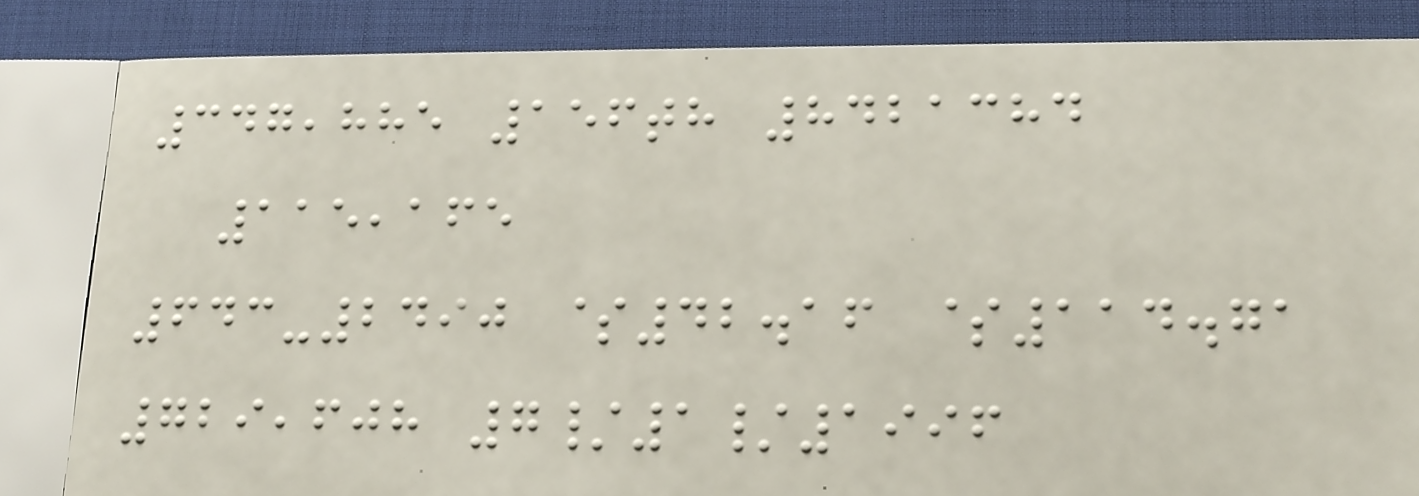347,885 156th 8421384
115,165
643-2490 $42.16 $114.71
729,608 7/1/1996
